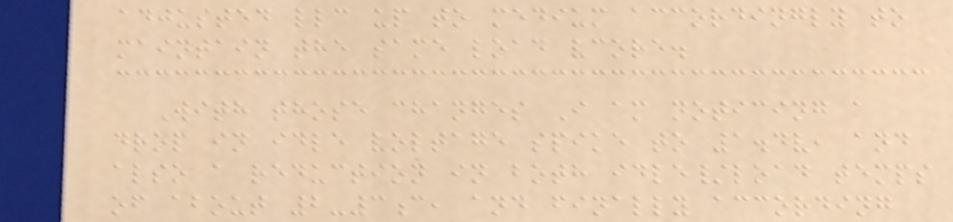adjusted llc up to medium accordingly to
maintain the same load vcore.
With those changes I am noticing a
drop in idle voltage spike to 1.4v, and
also a reduction in both idle/load temps
of about 2-3c, and finally according
